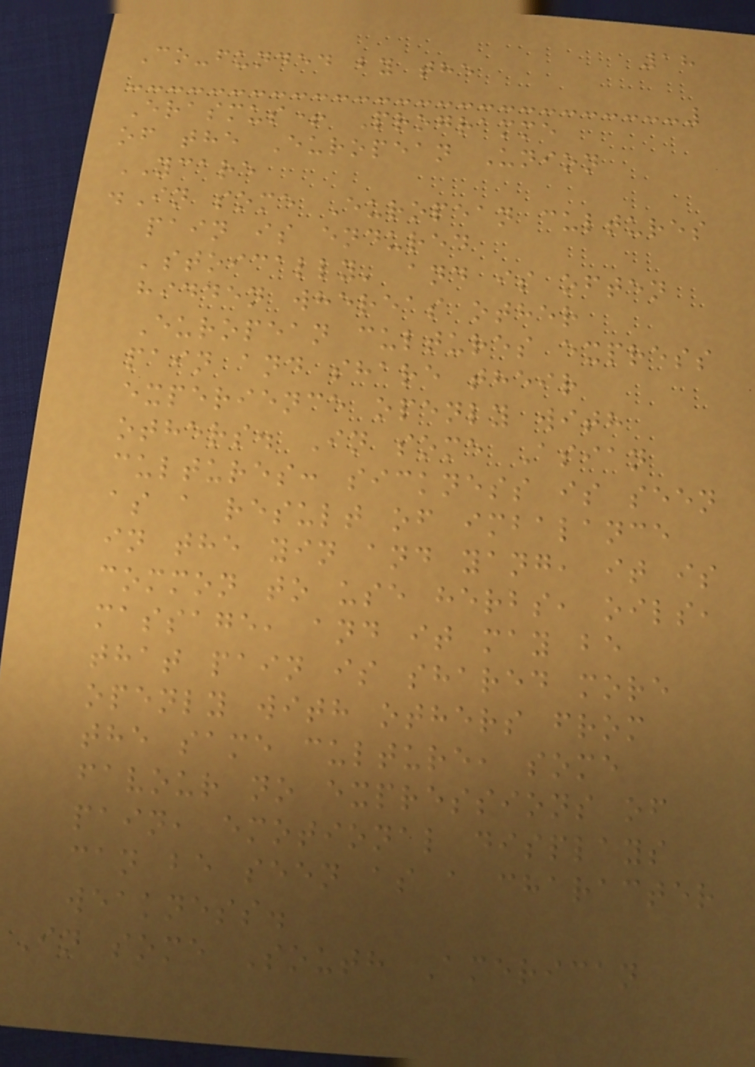18
Co-funded by the
Erasmus+ Programme
of the European Union
YCARE
.In some European cultures
pain is endured
'stoically' and is often
hidden whereas other
European cultures express
pain and share their
experience openly with
others. In some Asian
cultures: sickness is seen
as a result of imbalance
in the yin and yang, it is
common to use herbs, oils,
massage, and it may be
that pain is shared more
openly with others from
the same culture, some
favour no expressions of
pain, emotional displays
can be seen as a character
weakness.
In some South American
